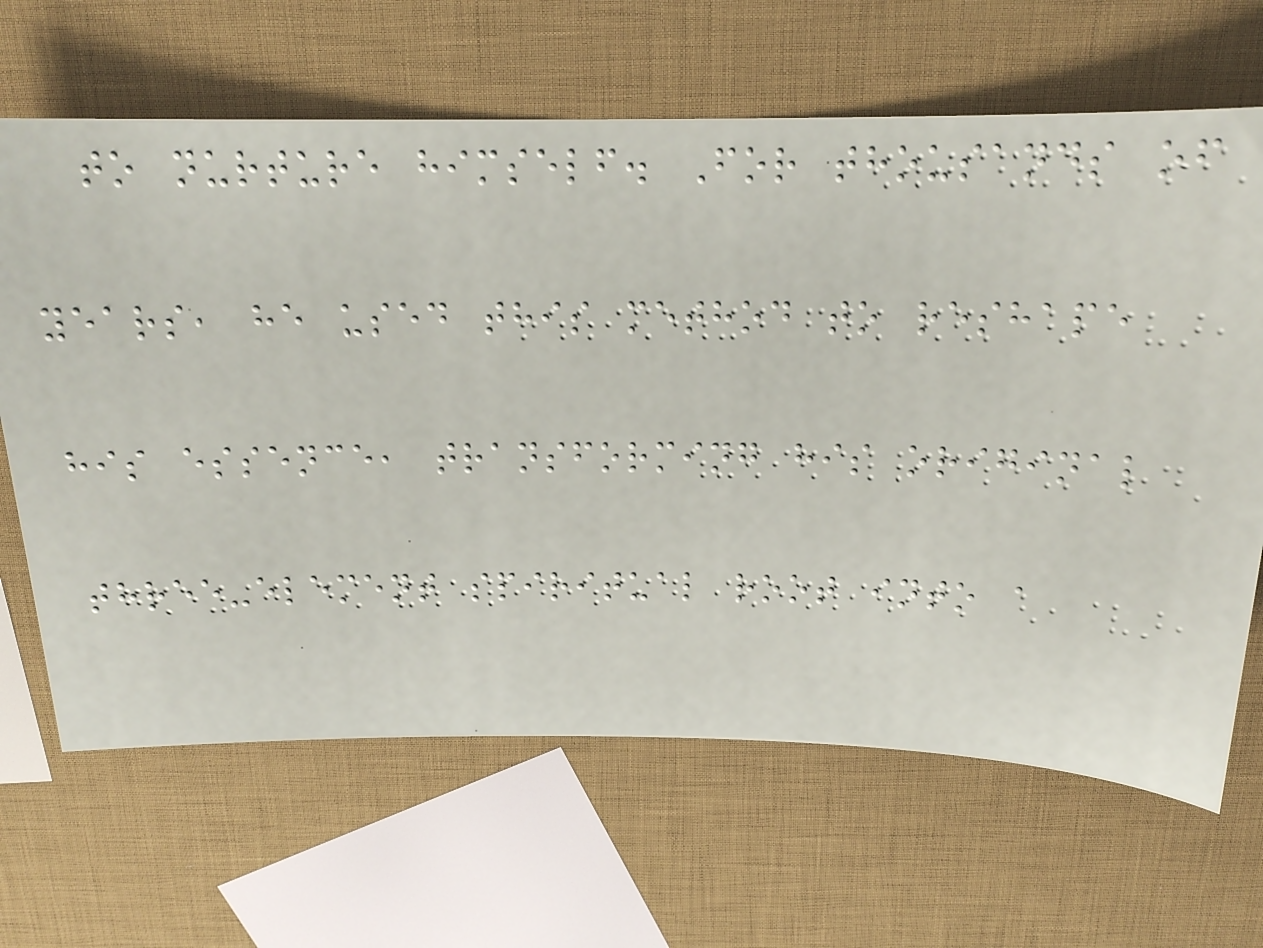to nurture himself. For thousands of
years, he used this method to reshape
his essence, transforming his original
three-element spiritual root into a
